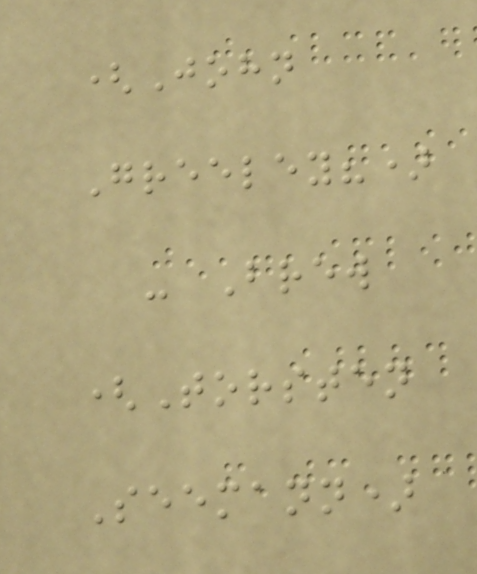(John
Greeley?)
- Brew
(Torsten
Seemann)
